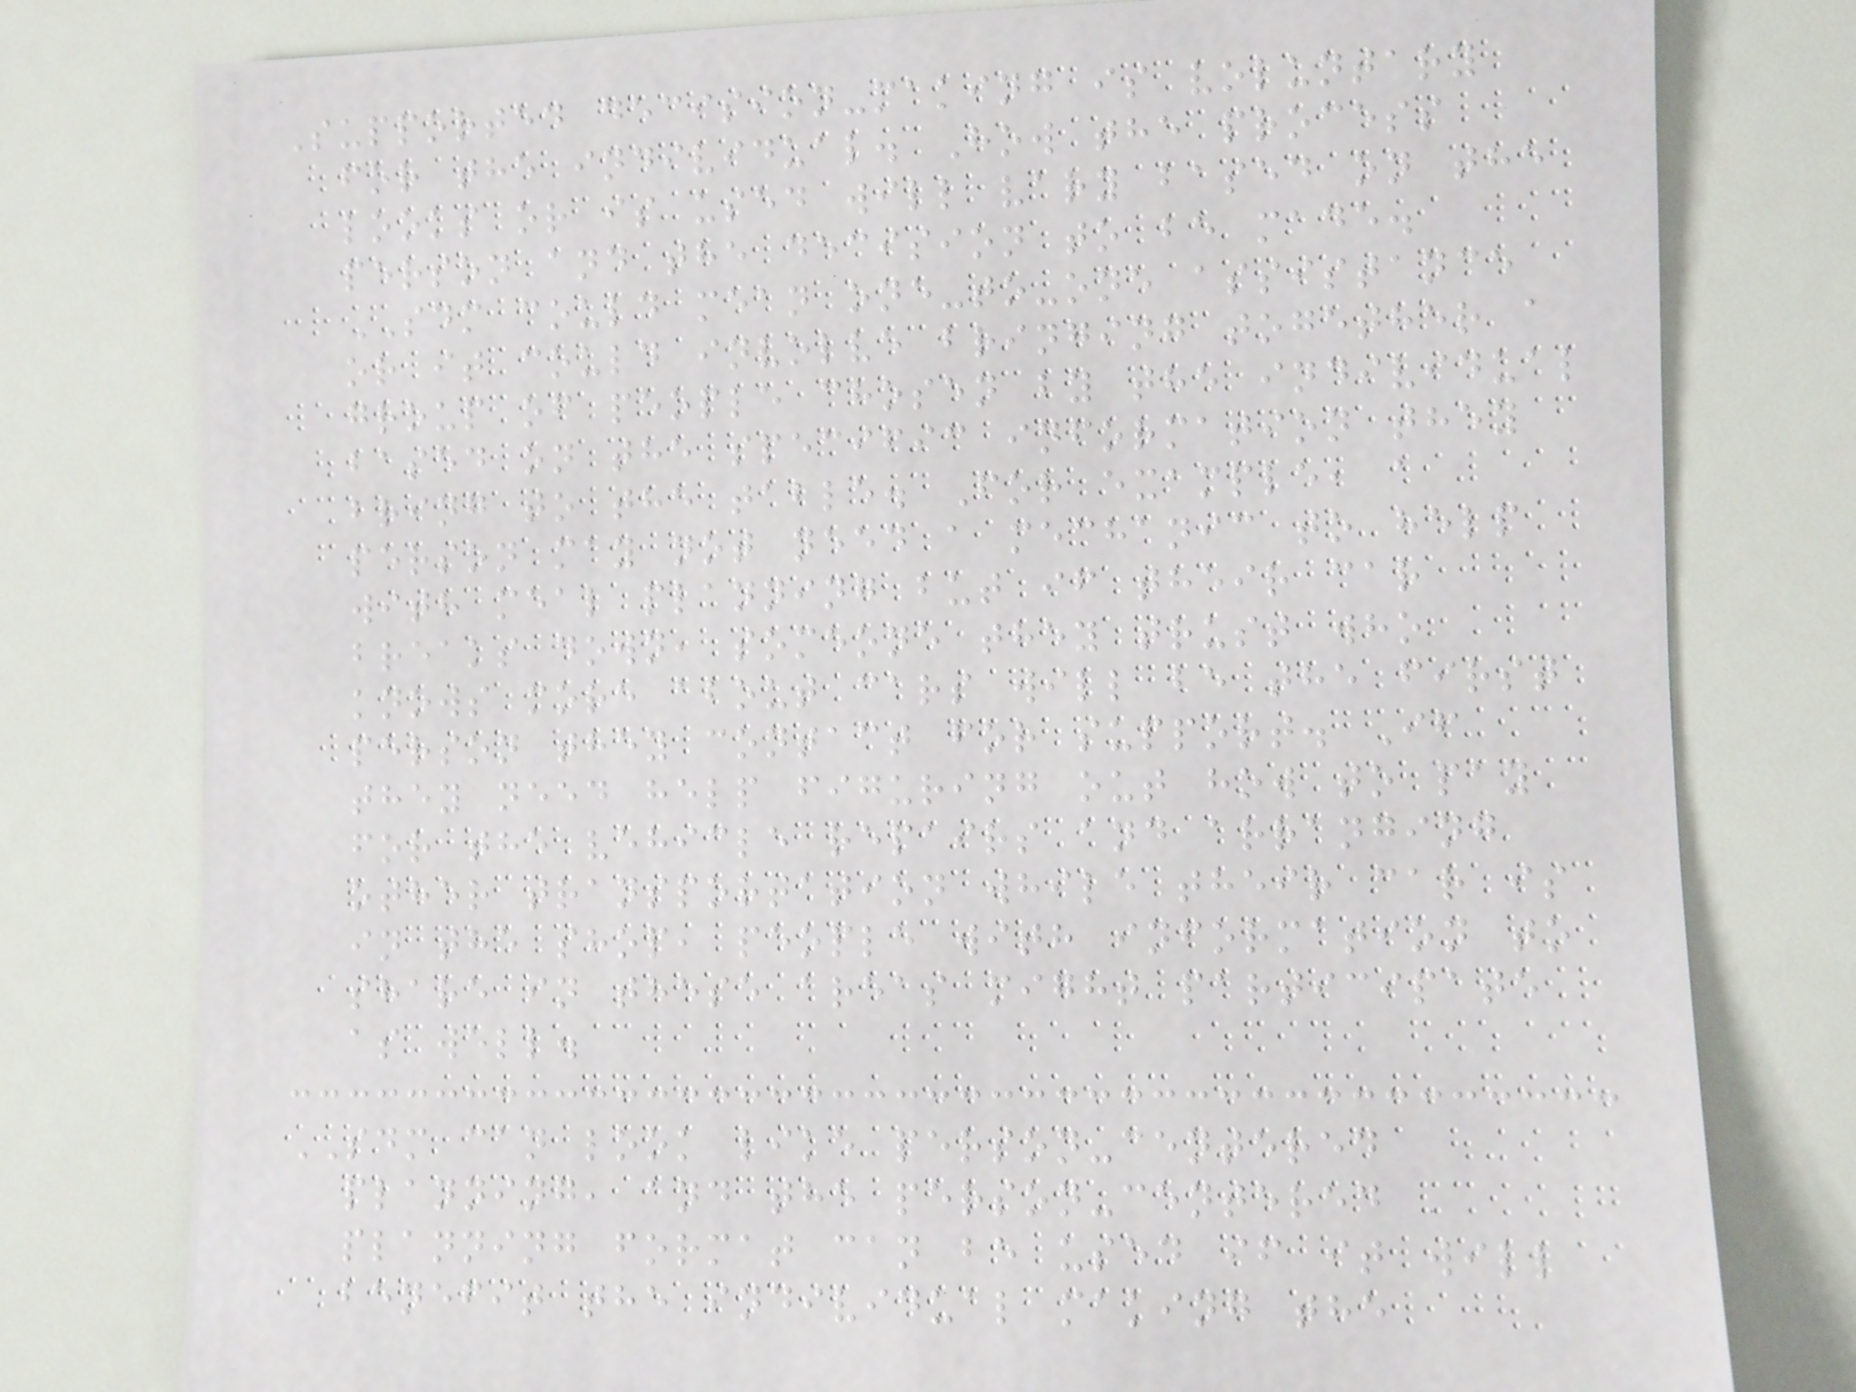Supported decision-making is voluntary
for the individual. How the process
looks or is used will vary based on the
person and the decision to be made.
SDM could mean one-to-one assistance
or it could involve bringing together a
group of people chosen by the individual
based on the specific information they
bring to the table. For example, a
person may not need a mechanic to help
with meal planning but if their car
breaks down, someone they trust who
knows more about cars will be the first
person they contact for support. If
they need help figuring out how to pay
for the vehicle repairs and arranging
other transportation while their car is
in the shop, people with information to
share in these areas might participate
as well.
SDM can look like person-centered
planning, and the person-centered
planning format can be used if it will
benefit the individual making the
